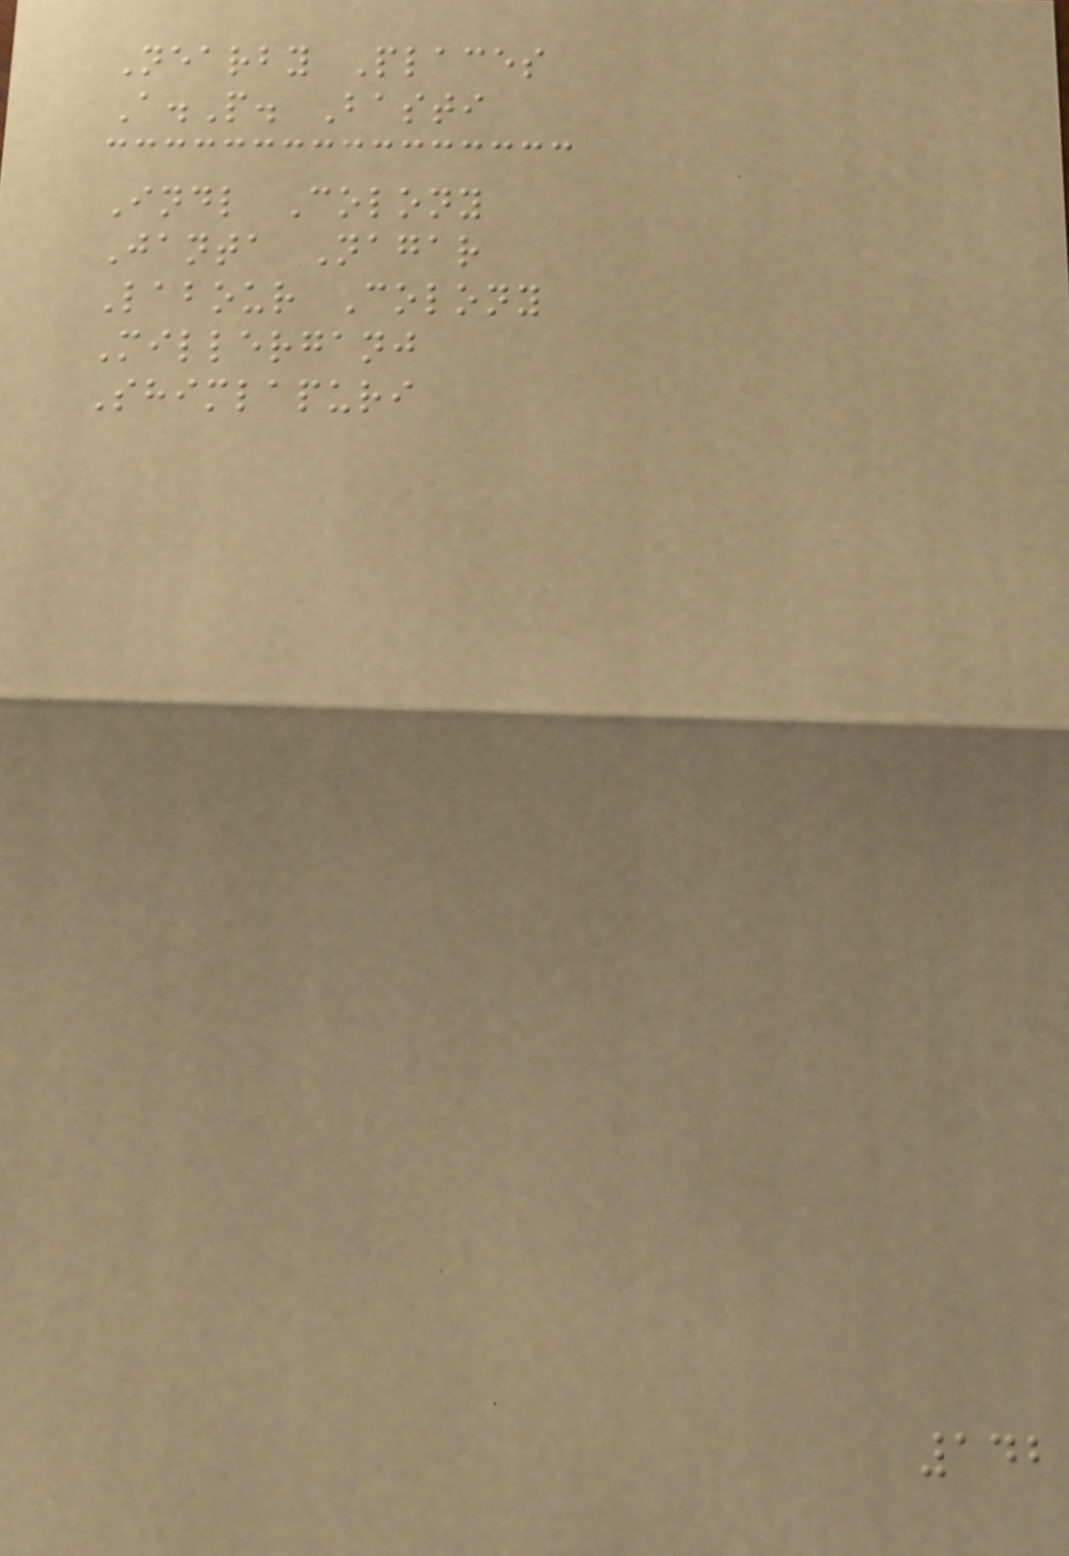Nearby Places
A.P. Basti
Indl Colony
Janta Nagar
Labour Colony
Millerganj
Shimlapuri
142
